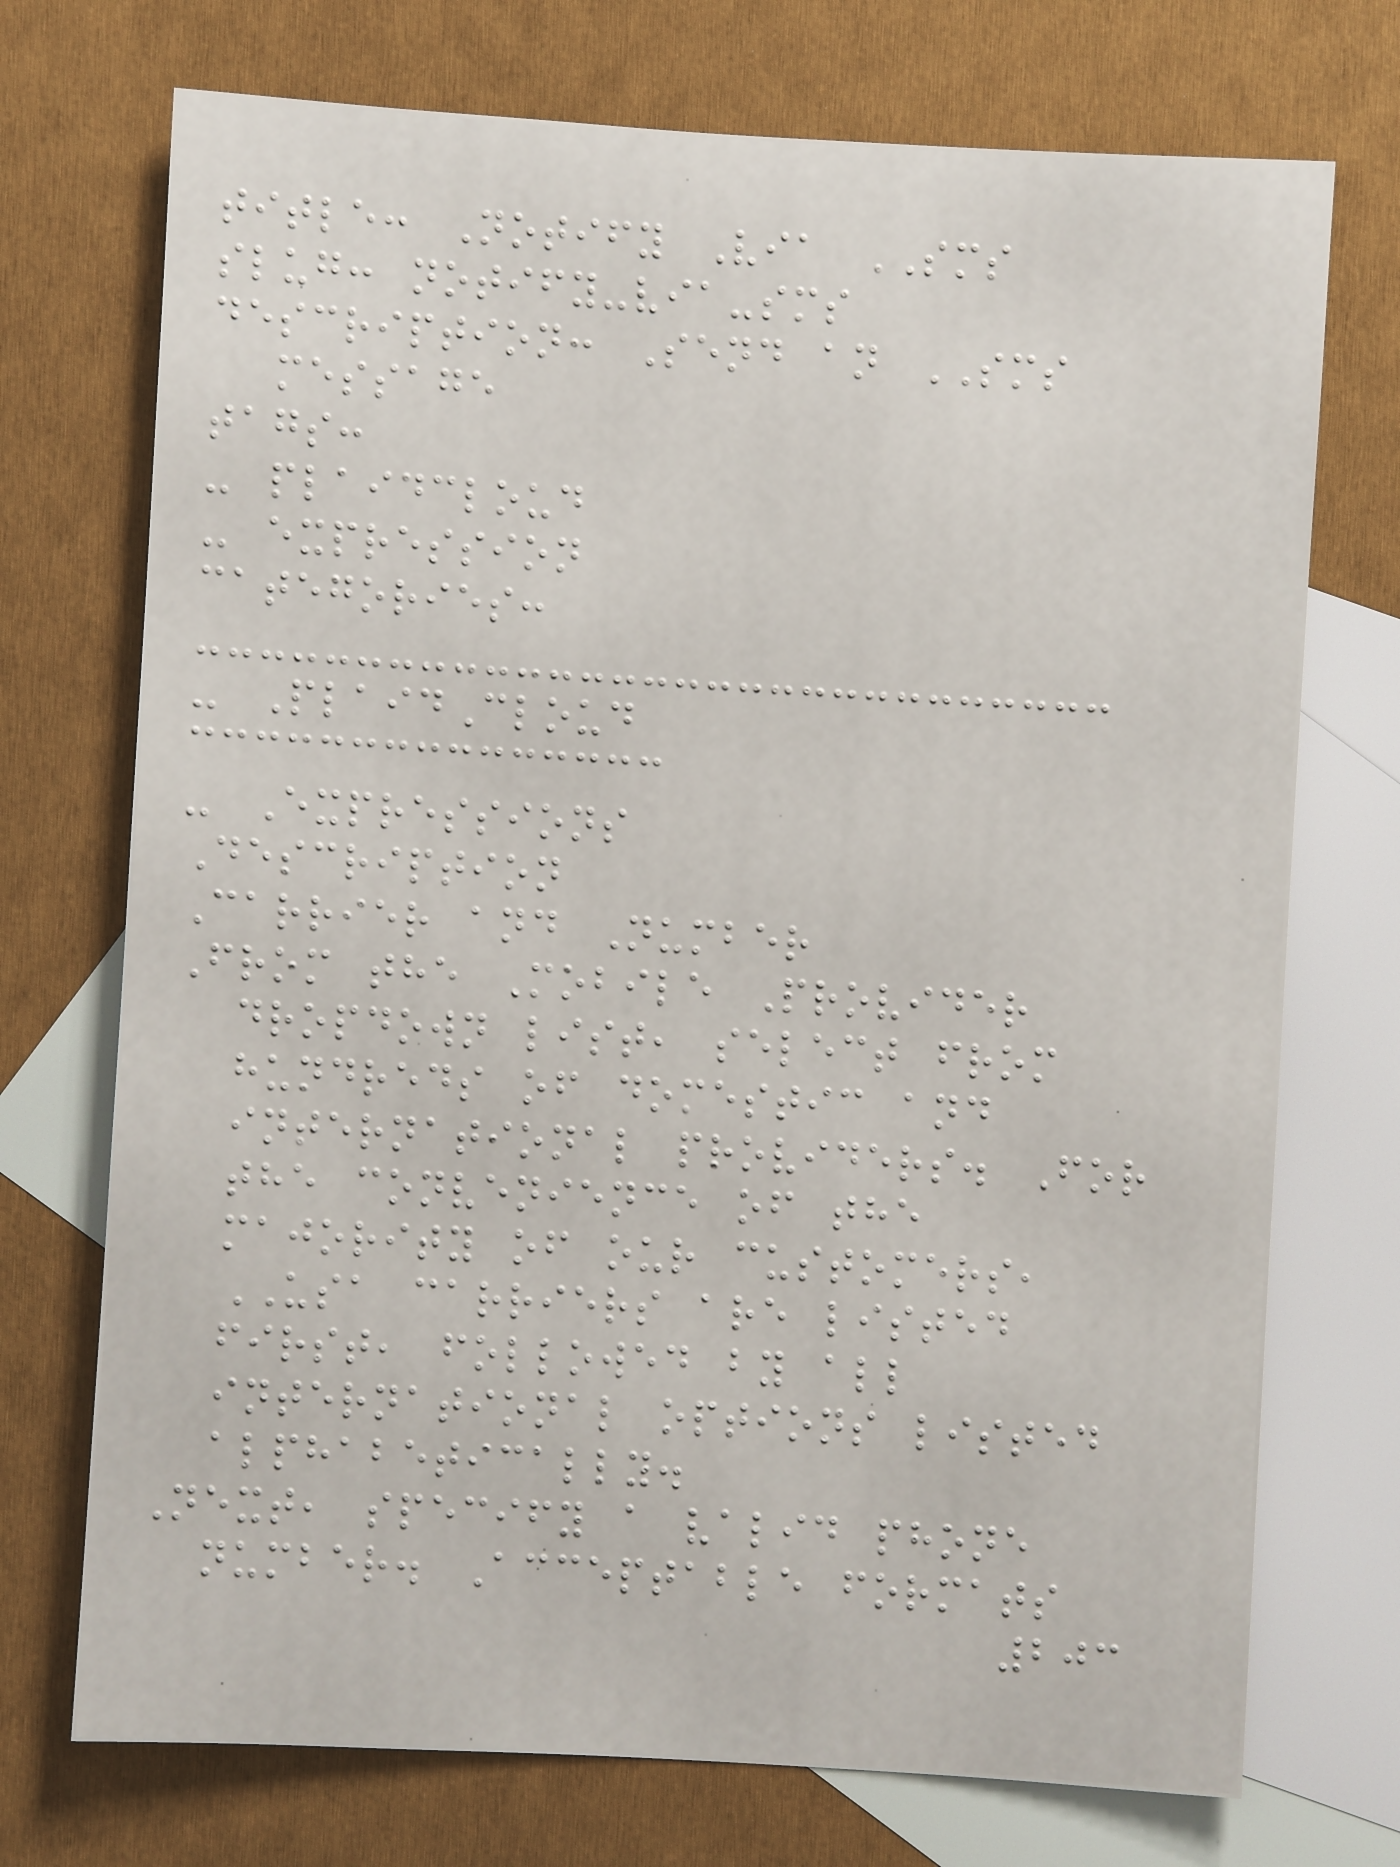title: Notify Via SMS
slug: notify-via-sms
description: Send an SMS
message
tags:
- plaidcloud
- expression
categories:
- PlaidCloud
- Expressions
Description
Carrier and Number
From the Mobile Provider
dropdown list, select from
hundreds of domestic and
international providers. For
the convenience of the
majority of our customers,
USA carriers are listed
first, followed by all
international options listed
alphabetically.
Next, specify a valid phone
number. Acceptable formats
203
